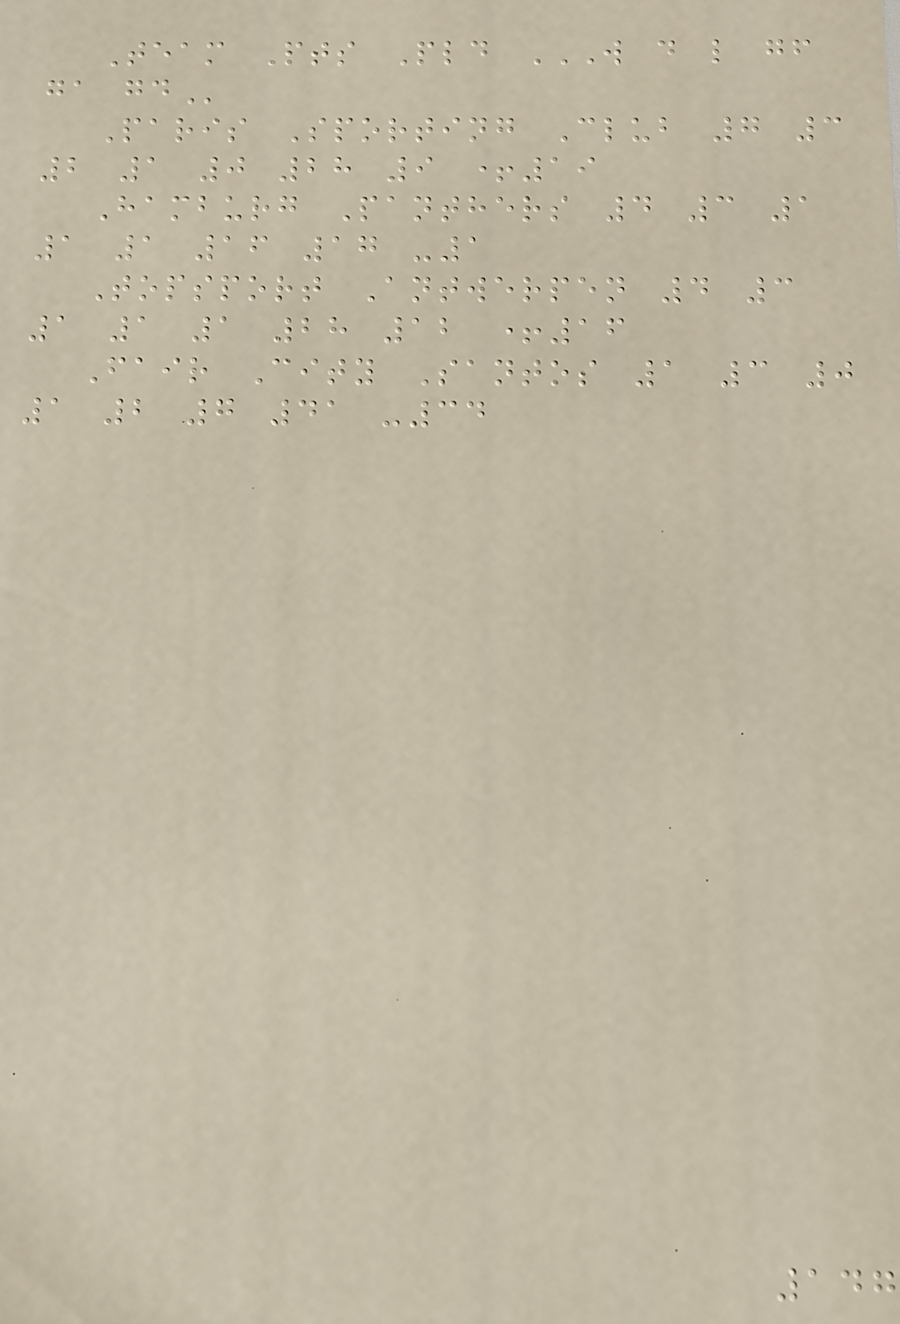Team Pts Pld W D L GF
GA GD
Paris Sporting Club 7 3
2 1 0 28 9 +19
Hamburg Panthers 4 3 1
1 1 16 17 -1
Topsport Antwerpen 4 3
1 1 1 28 12 +16
Fair City Santos 1 3 0
1 2 7 41 -34
147
